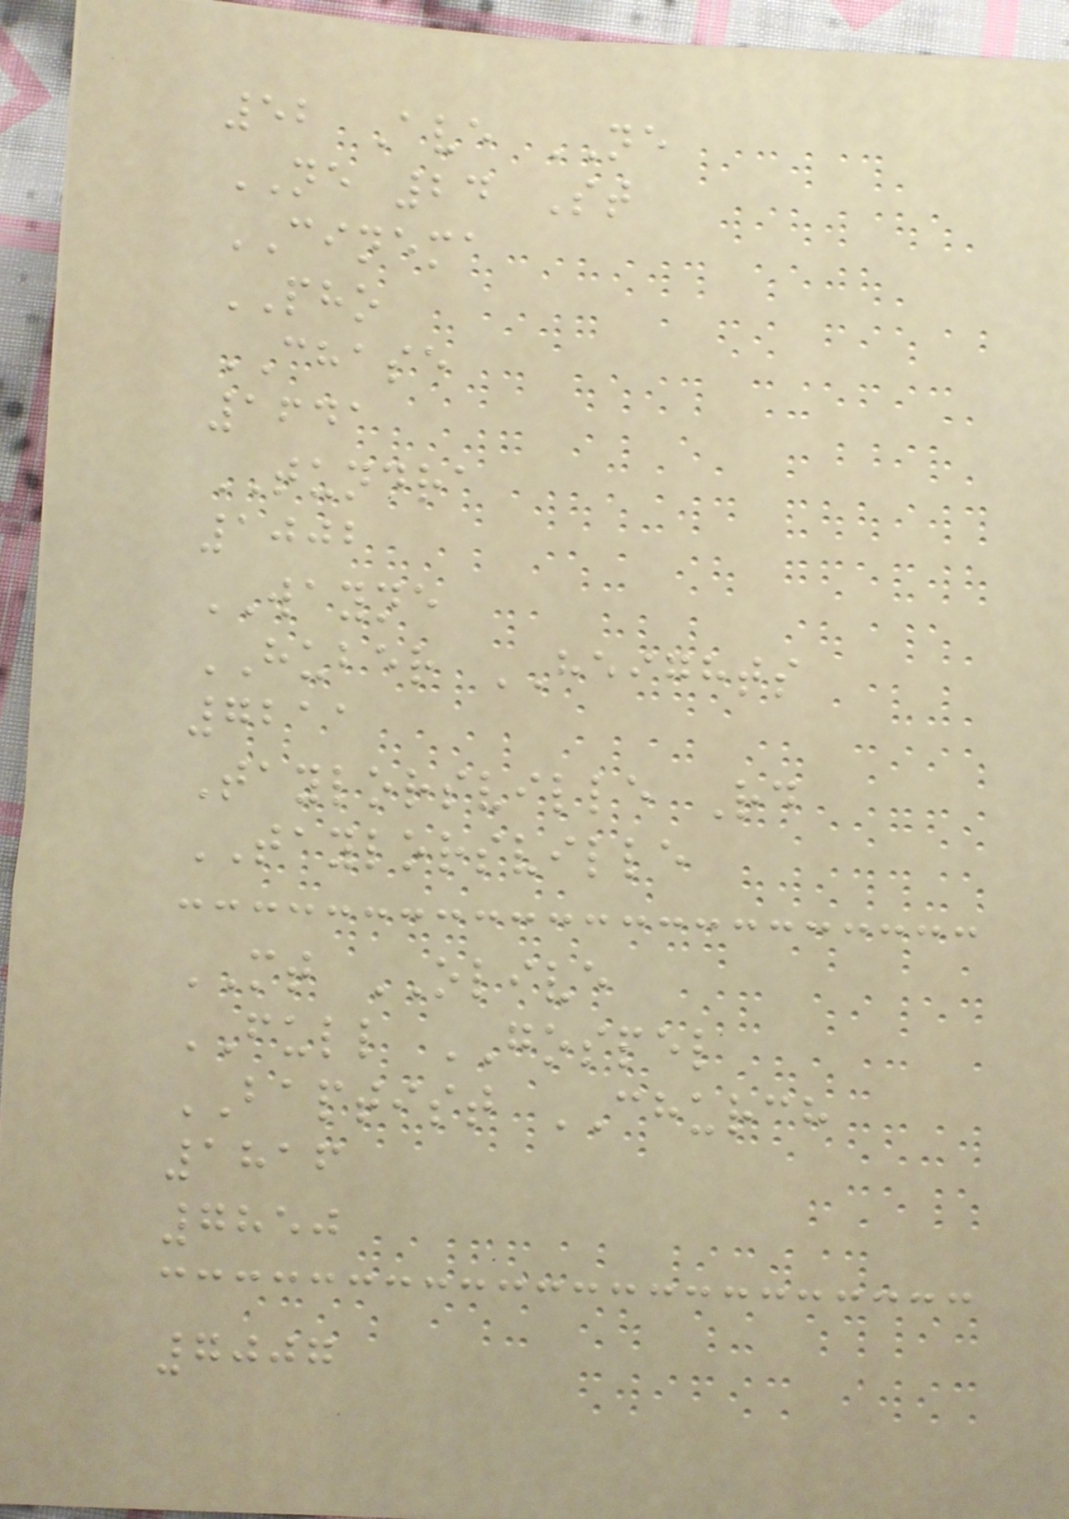52 Ave NE
NE 24 St
CINEMA
PHO
CHASE
1641
TUNDRA
1002
WAYNE
HUBER HEIGHTS
7211
Taylorsville Rd
TAYLORSVILLE
MT OLIVE
FULL GOSPEL
BAPTIST CHURCH
1816
7850
7007
